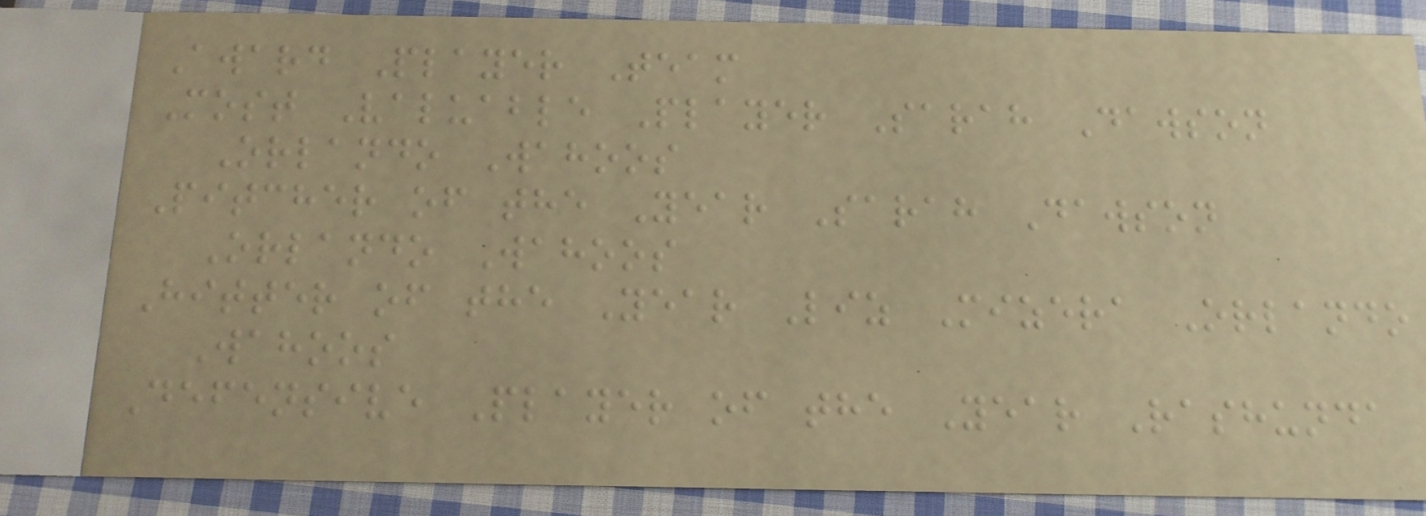Award Player Team
Most Valuable Player Sarah Dawson
Orlando Wahoos
Pitcher of the Year Sarah Dawson
Orlando Wahoos
Hitter of the Year Liz Mizera Orlando
Wahoos
Defensive Player of the Year Rashunda
